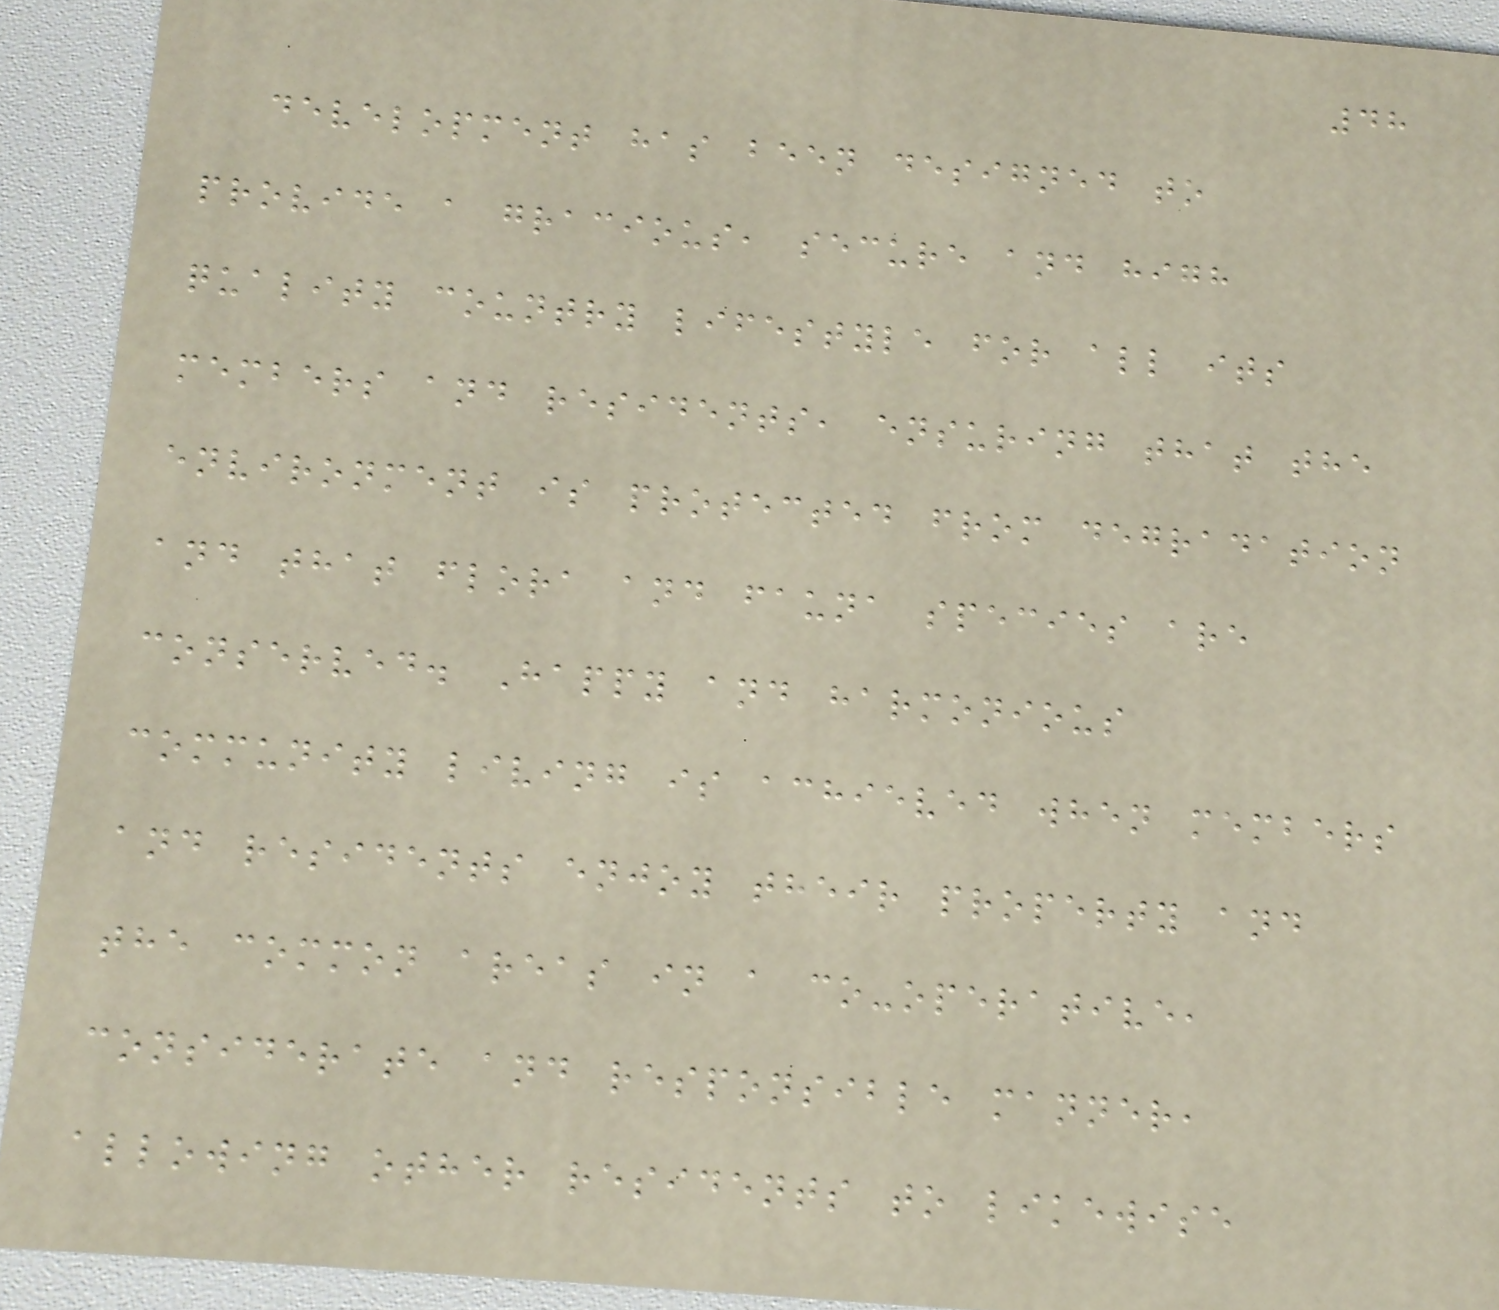48
development has been designed to
provide a gracious, secure and high
quality country lifestyle for all its
members and residents, ensuring that the
environment is protected from degradation
and that flora and fauna species are
conserved. Happy and harmonious
community living is achieved when members
and residents enjoy their property and
the common areas in a co-operative,
considerate and responsible manner,
allowing other residents to likewise
